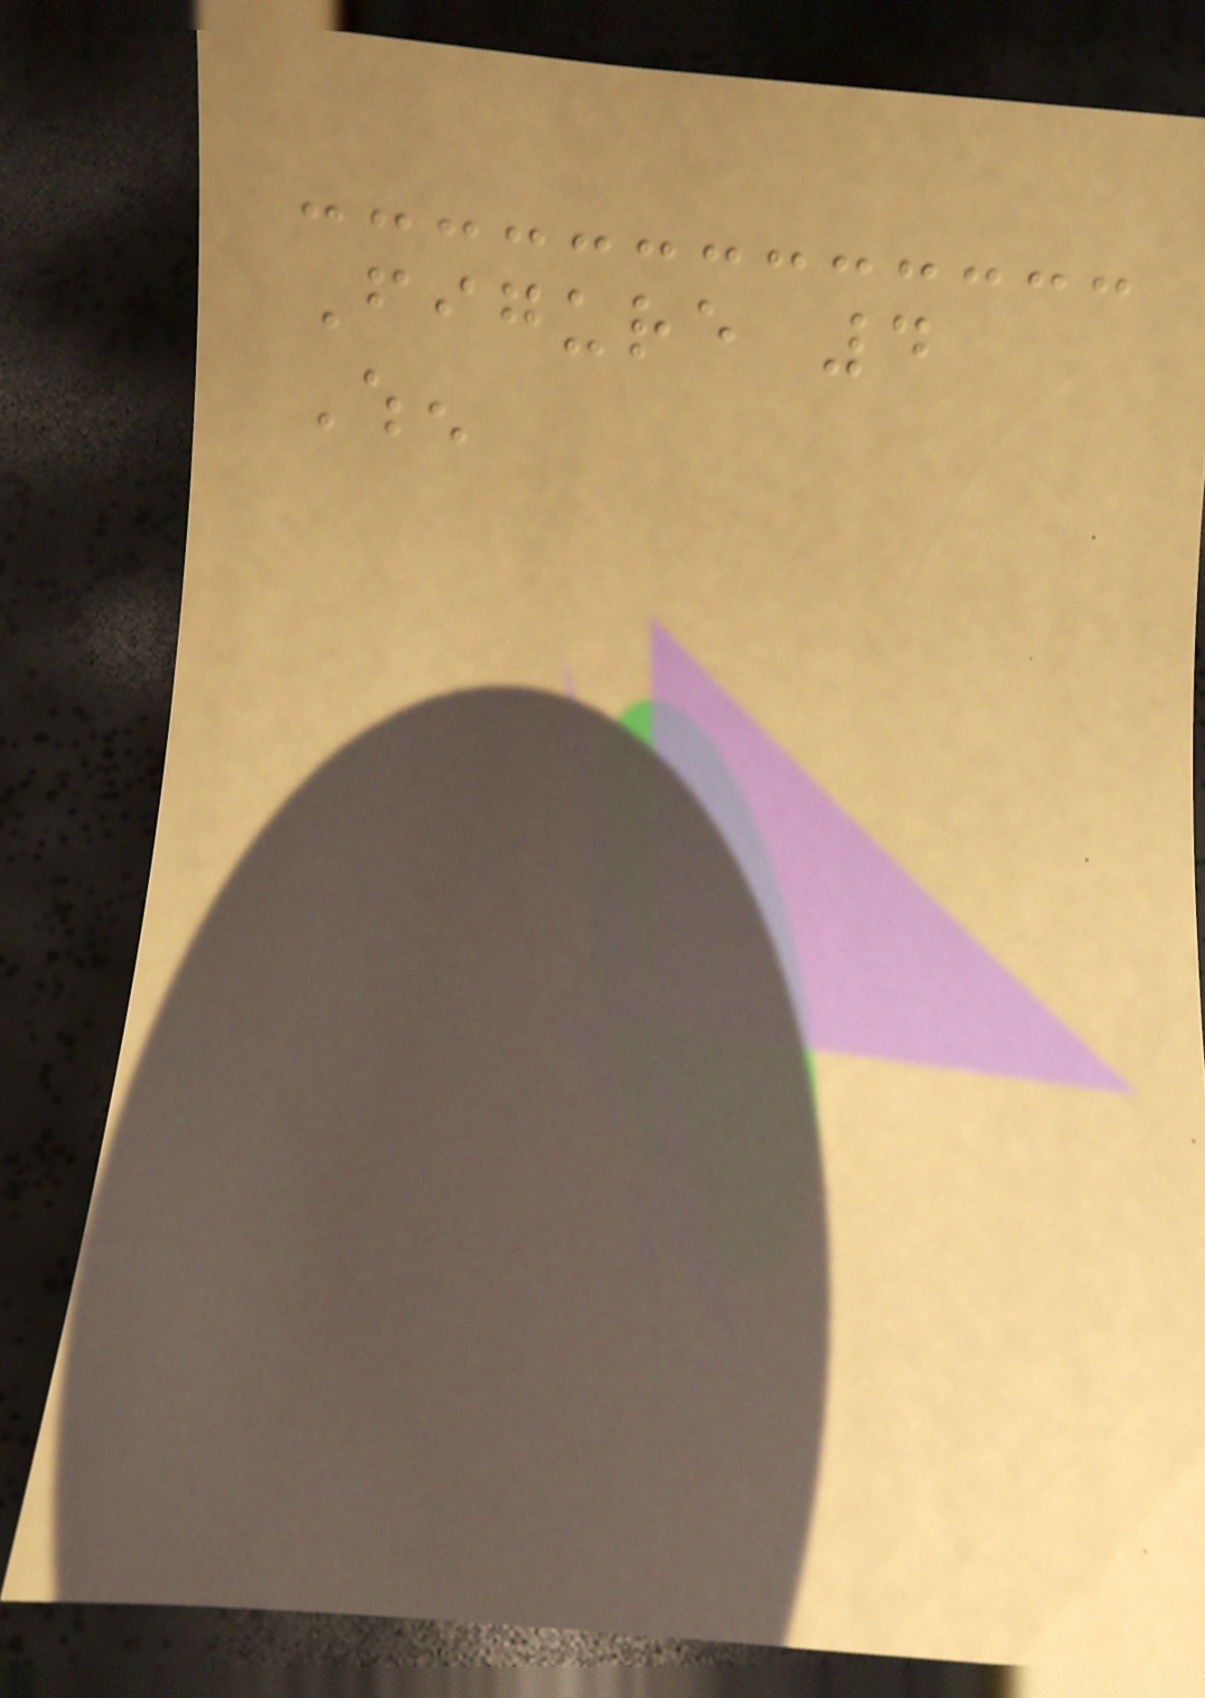Figure 4
When
